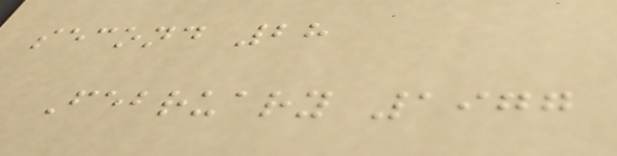second 28
February 1977
